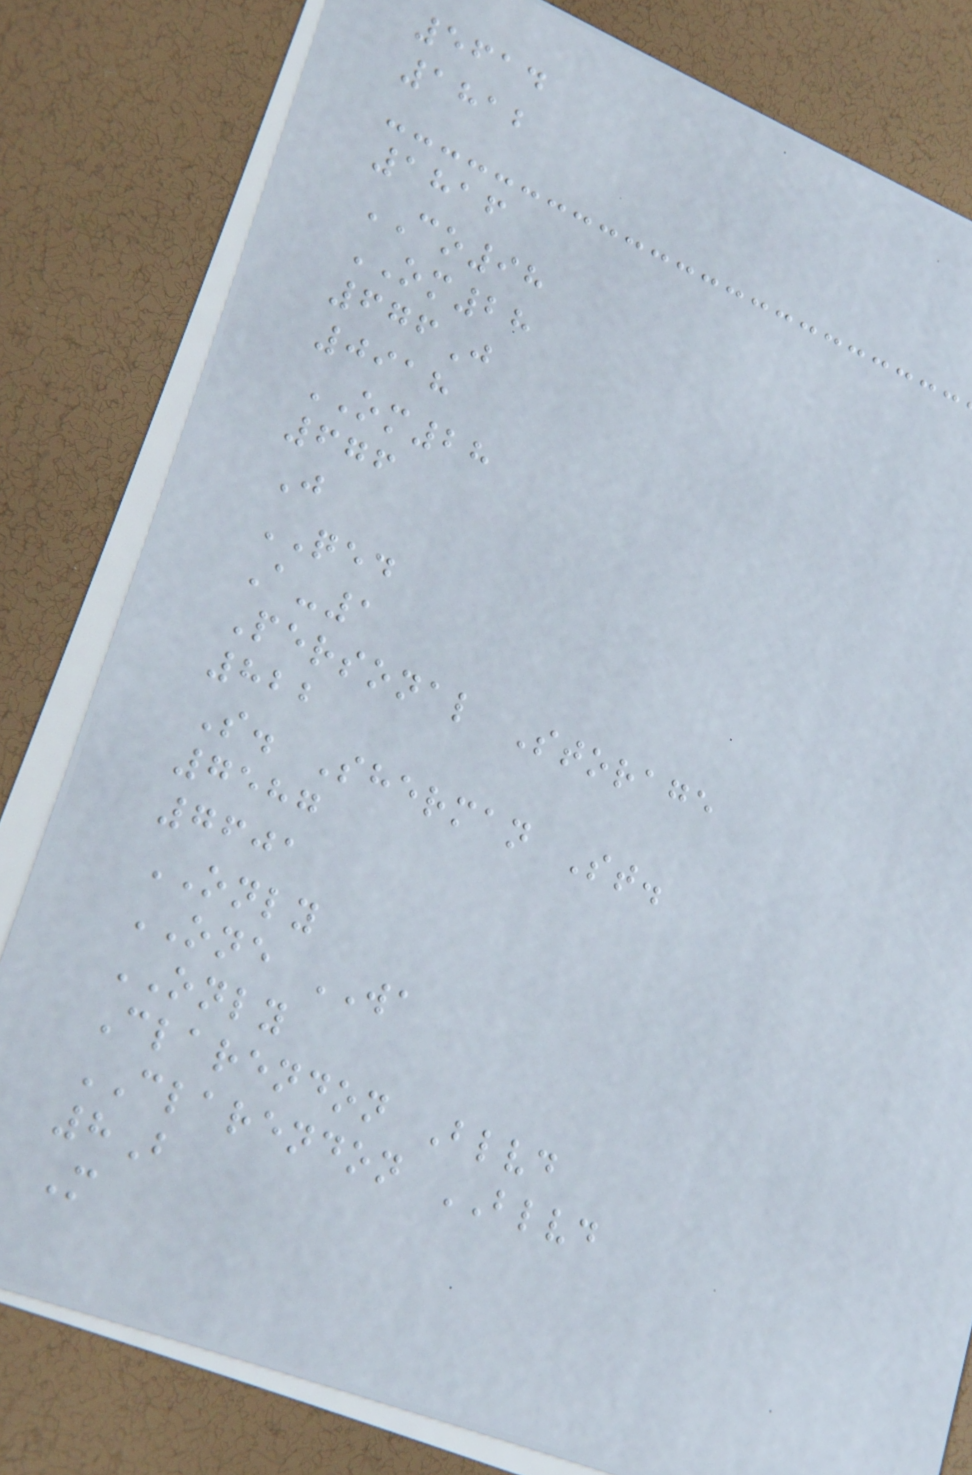5614
1812
1816
CO98
OM28
676J
0918
OM28
676
J
QED
A-1
Personal Storage
822
S. Sherman St.
7587
7601
ONLY
ONE WA
ONLY
Clarendon Blvd
CLARENDON BLVD
8B
M
